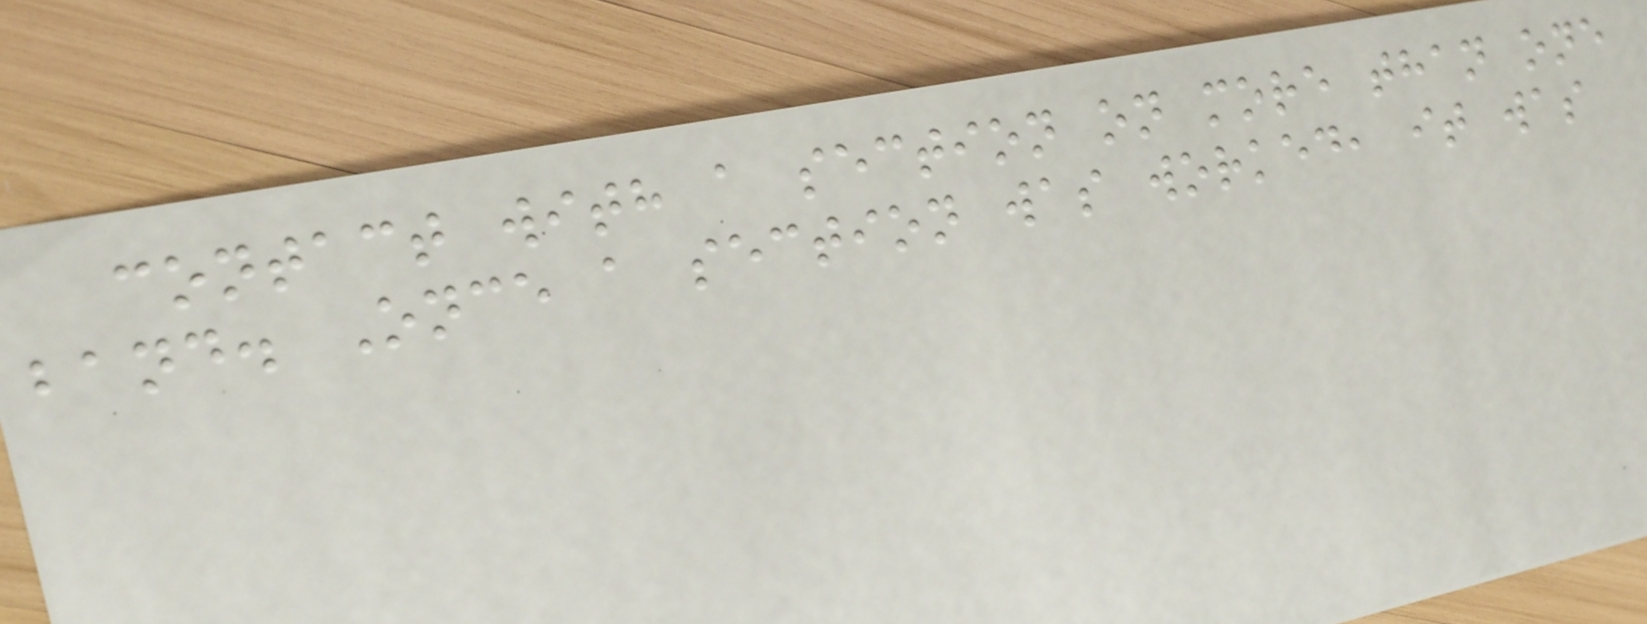contact with a section on more than one
band. Once a section was worked, it was
